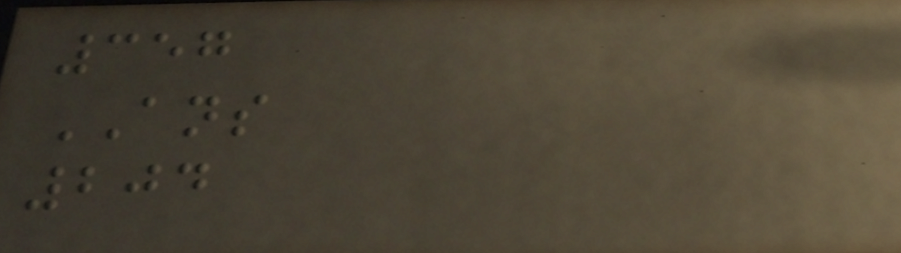357
ANS
204
